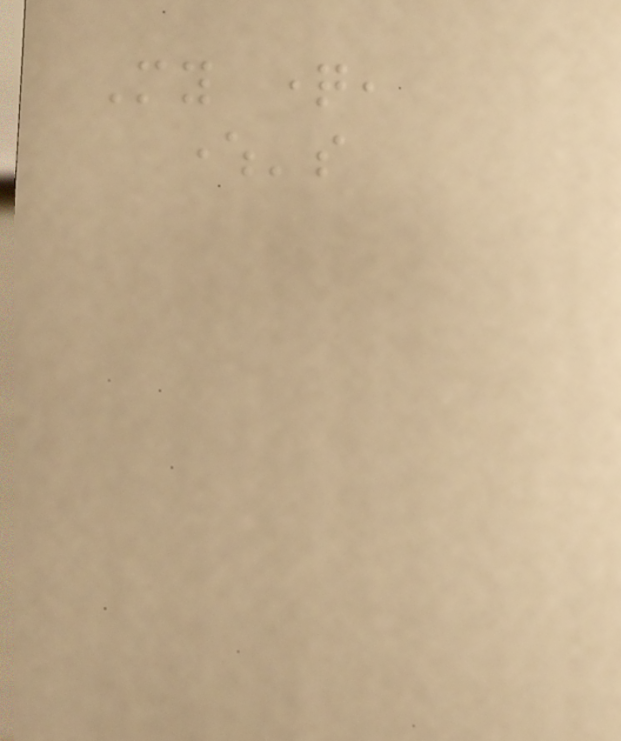My question,
where's
